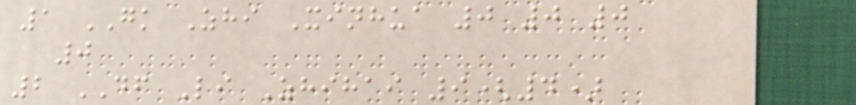1 GK Zhi Xinhua 0 0 0
0
2 DF Li Zhihai 9(4)
